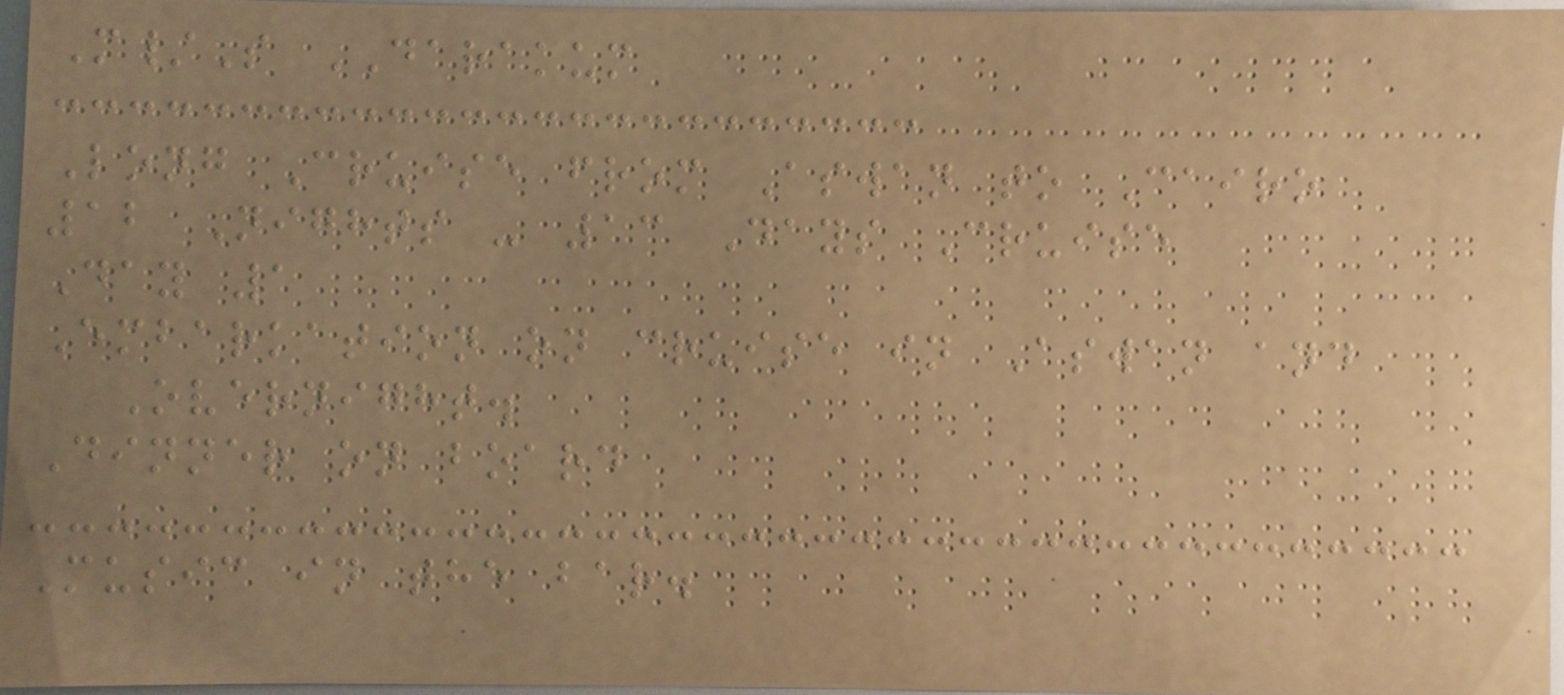M/S DARAKUM
Long Cruise from Aswan to Cairo
12 Nights - 13 Days Cruise
Day 1
Embarkation on cruise in Aswan and
Overnight.
Dinner on board
Music in the bar.
